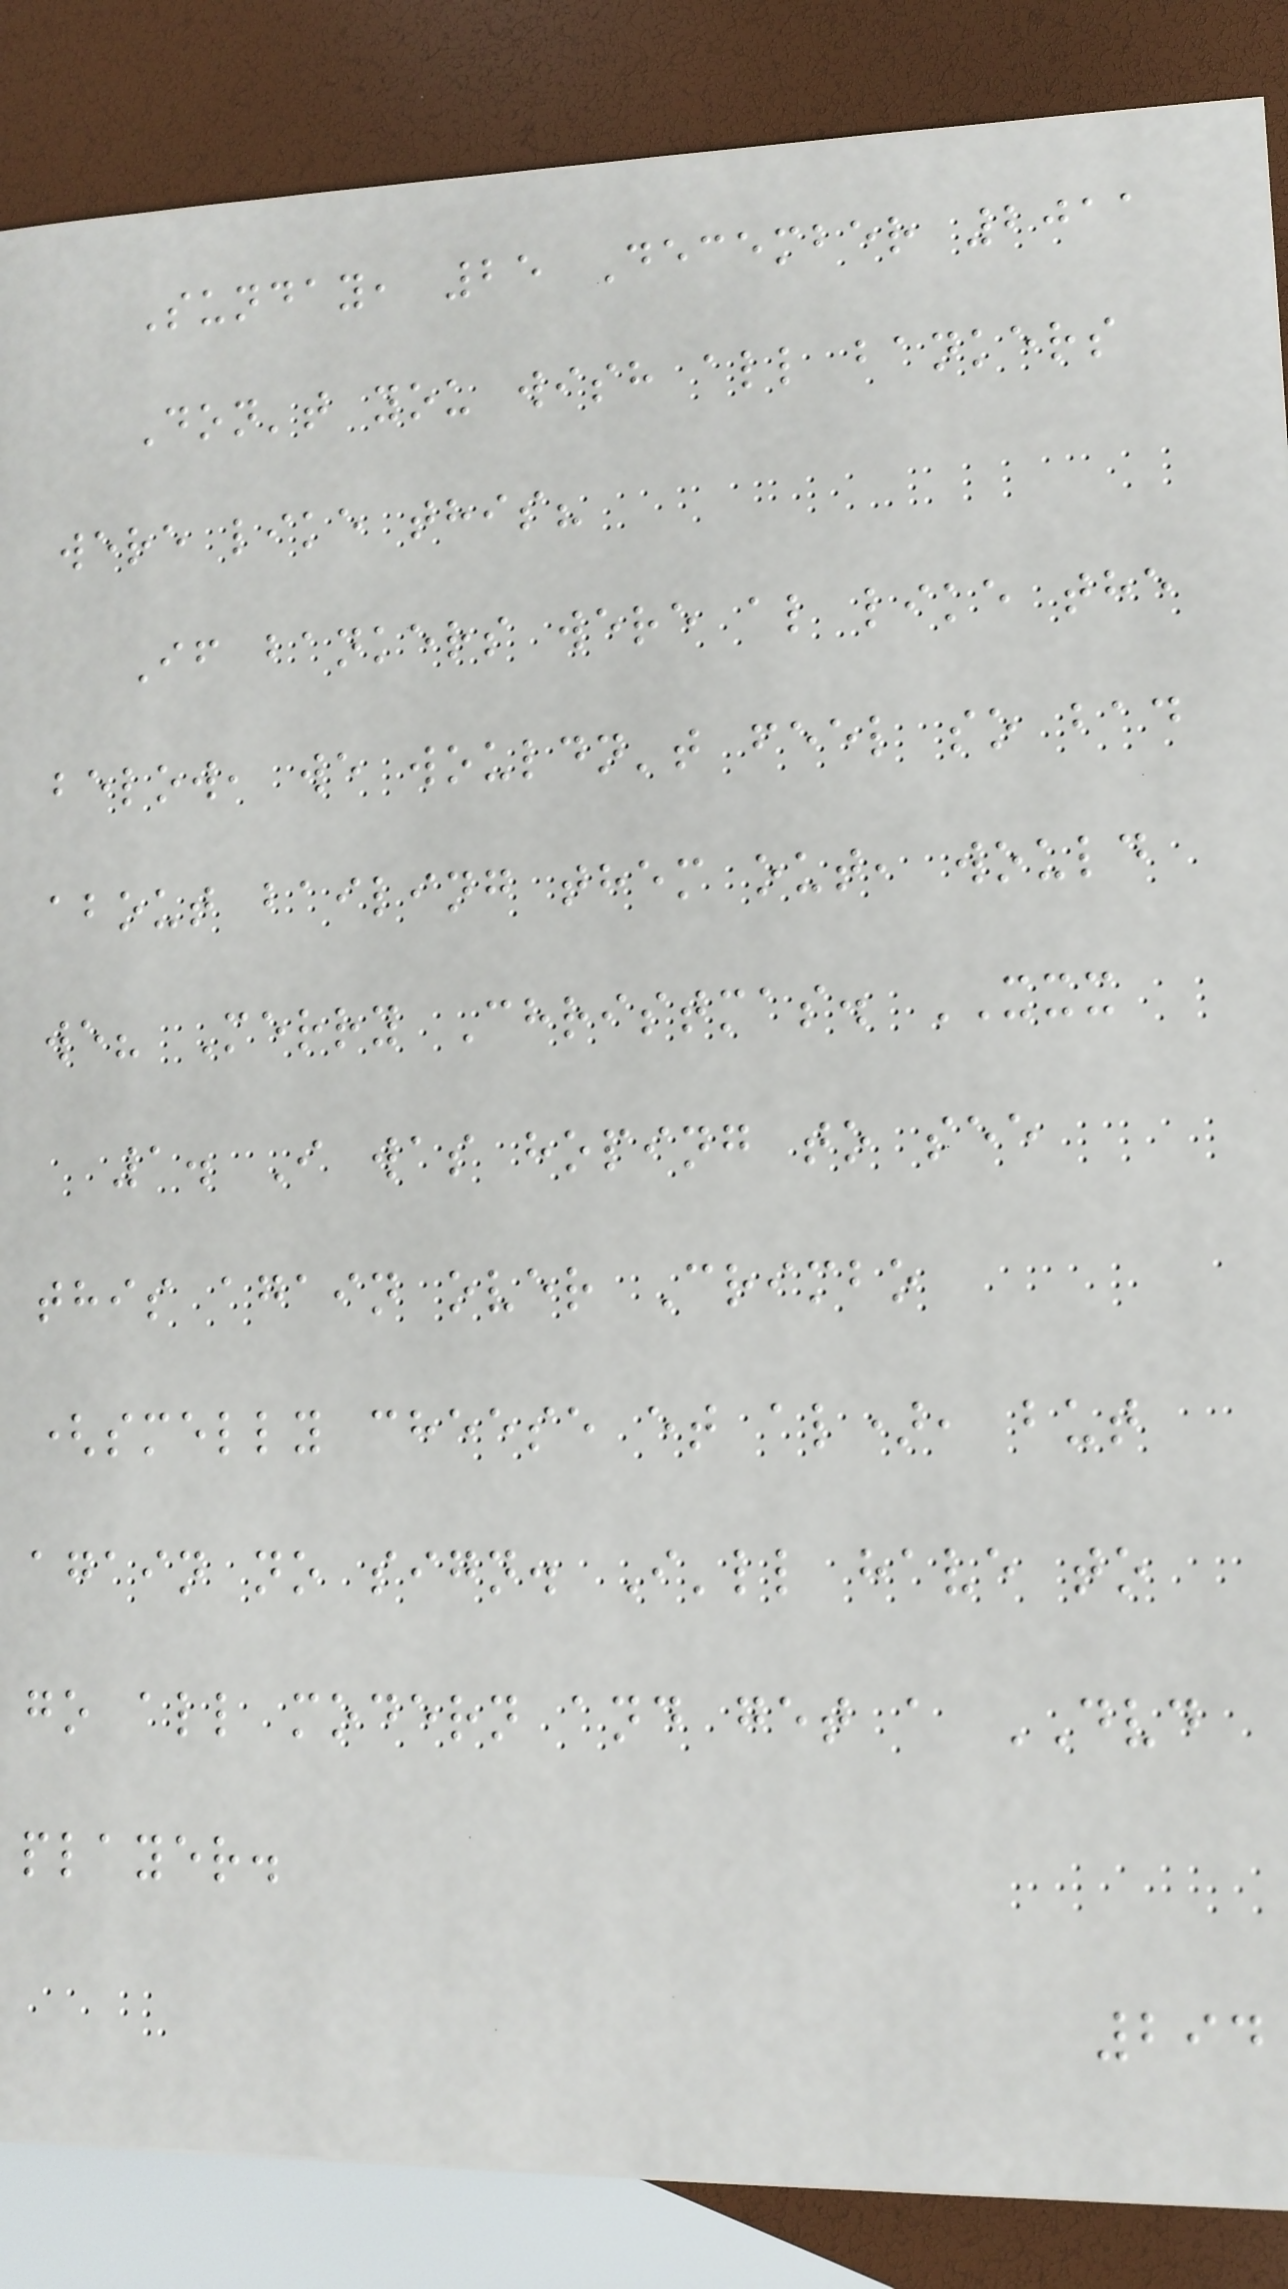Sunday, 25 December 2011
Don't you wish all bankers
were like this?
If bankers were al like the
below, we wouldn't feel so bad
about bailing them out, would
we? Merry Christmas. XXX
1. I was hoping to see
this again over Crimbo
(smelly cheese et al), but
again no sign. I'll have to
go all modern and get a DVD
player.
294
